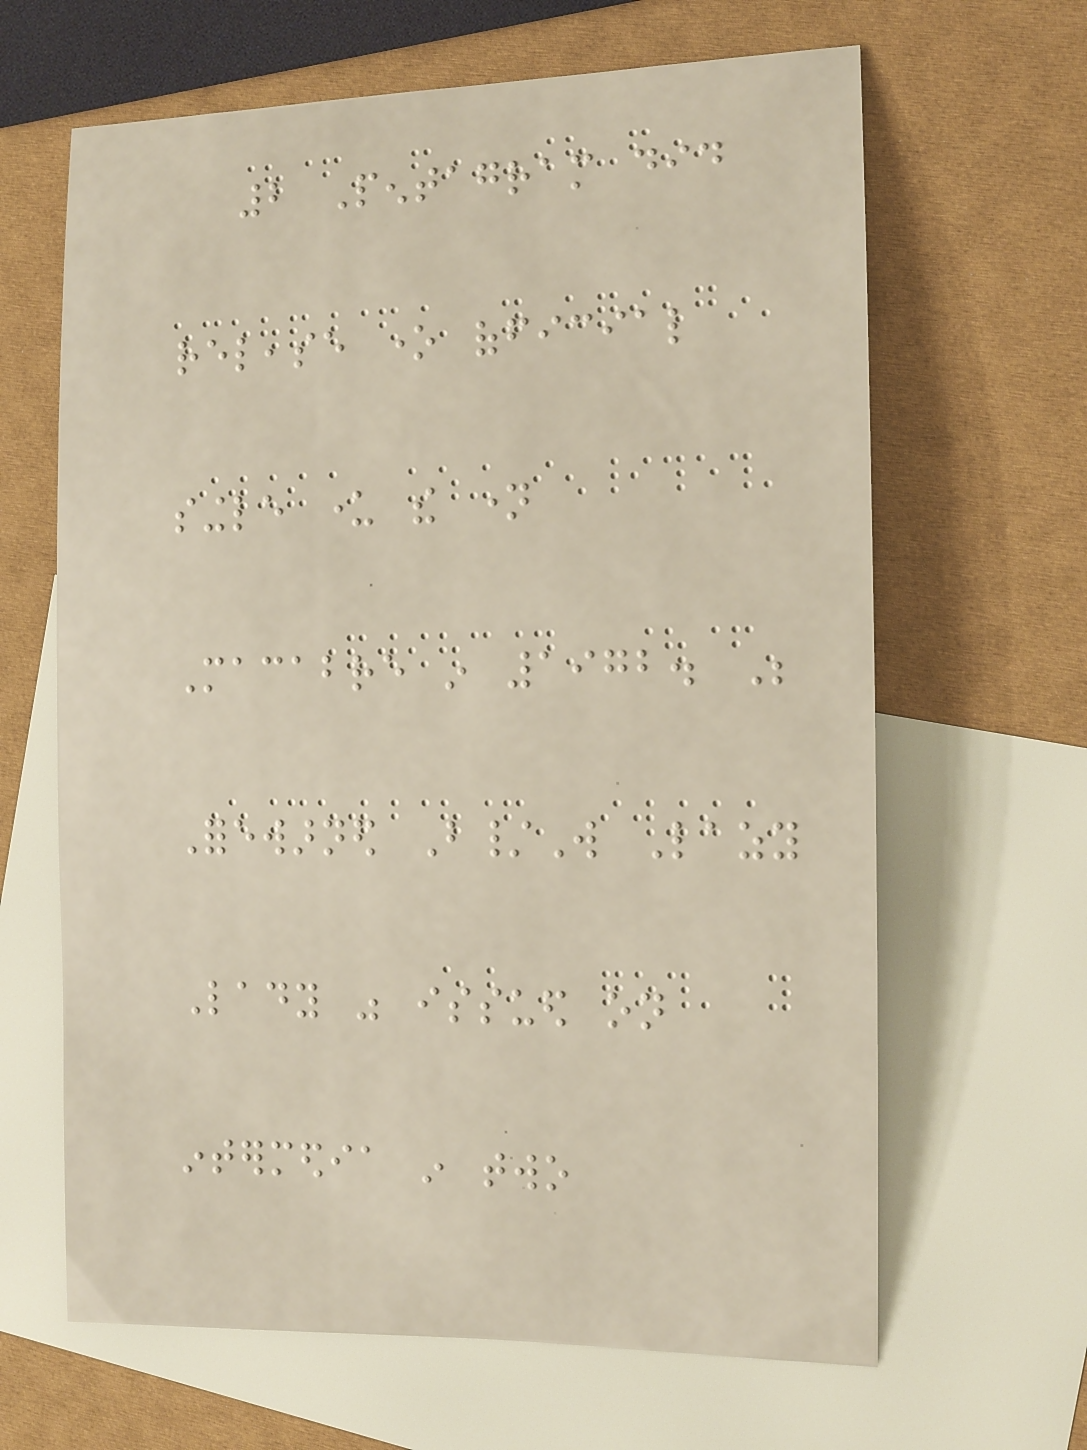2 Pentagram did
release one official
single under the name
Macabre in 1972. Be
Forewarned B/W Lazy
Lady was issued on
intermedia in two
